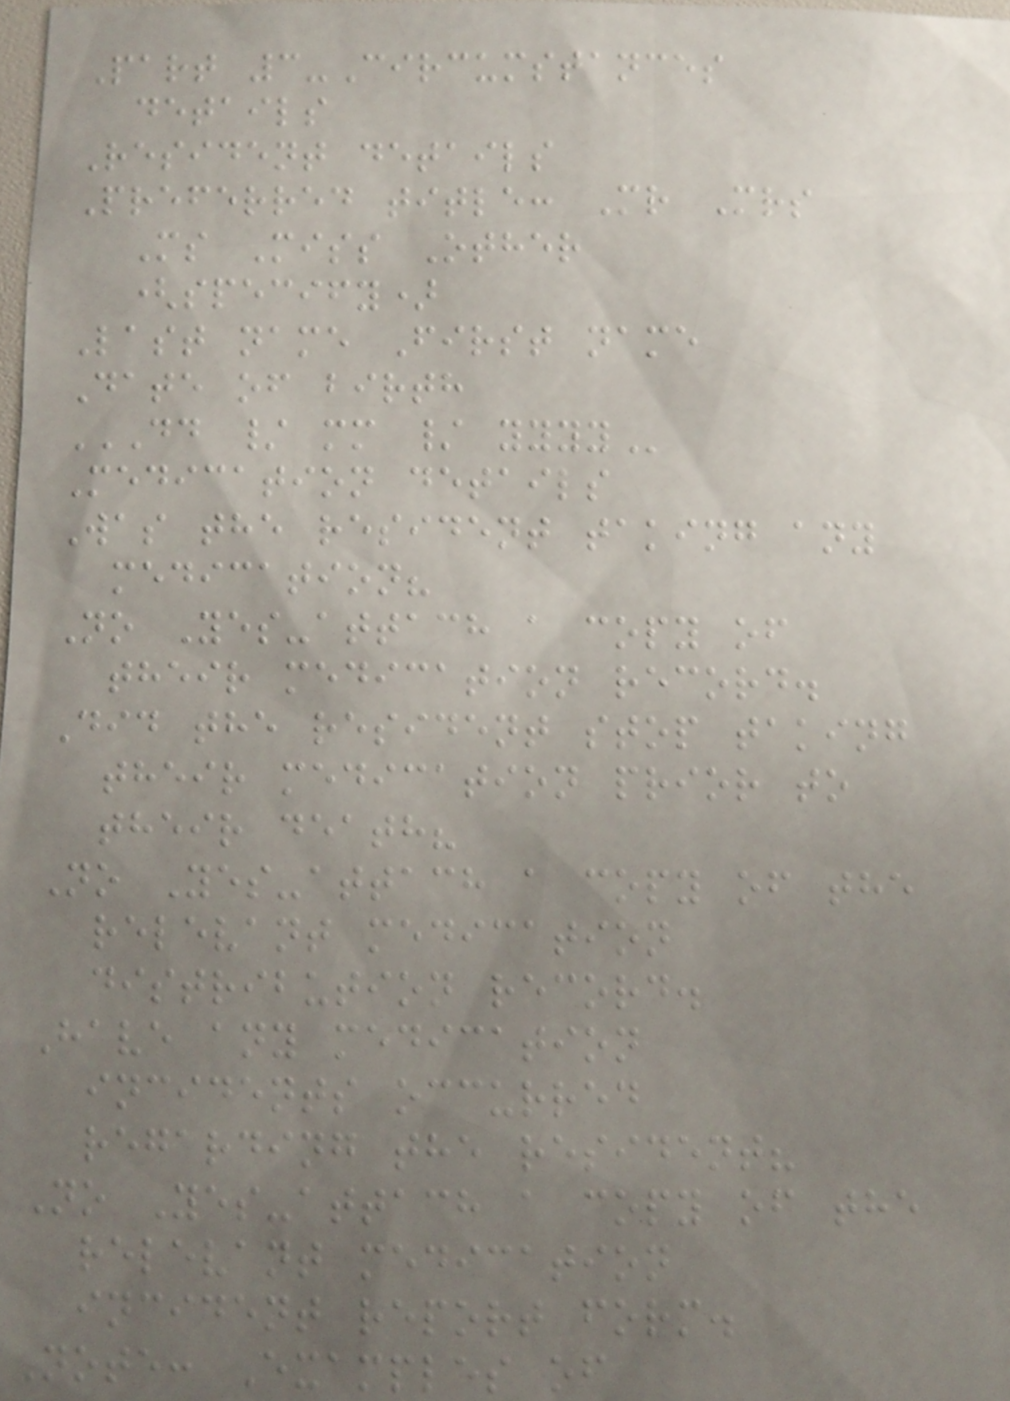Part 3-Circumstances
details
Resident details
Preferred title: Mr Mrs
Ms Miss Other
(specify)
Last name First name
Date of birth
DD / MM / YYYY
Medication details
Was the resident taking any
medication?
No Yes-attach a copy of
their medication record.
Did the resident stop taking
their medication prior to
their death?
No Yes-attach a copy of the
relevant medication
distribution record.
Have any medication
incidents occurred
regarding the resident?
No Yes-attach a copy of the
relevant medication
incident report form.
Note: Examples of
